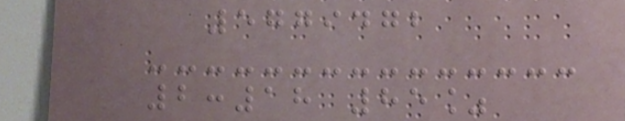5779472
2:18 85%
